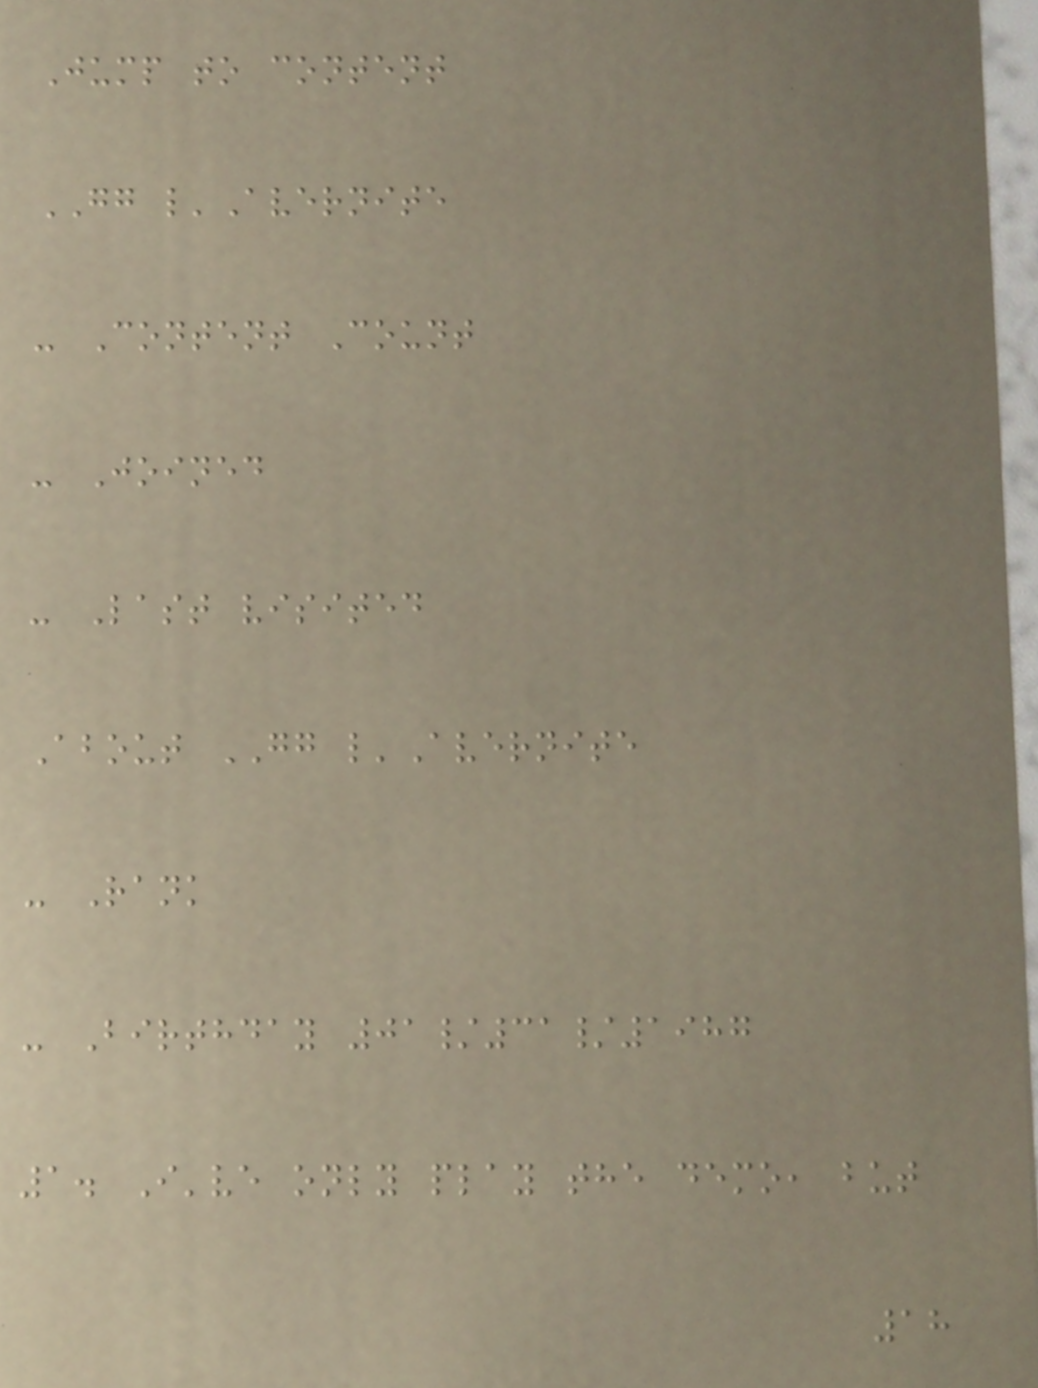Jump to content
GG l'Avernite
- Content Count
- Joined
- Last visited
About GG l'Avernite
- Rank
- Birthday 01/31/1987
1. I've only play the demo, but
18
